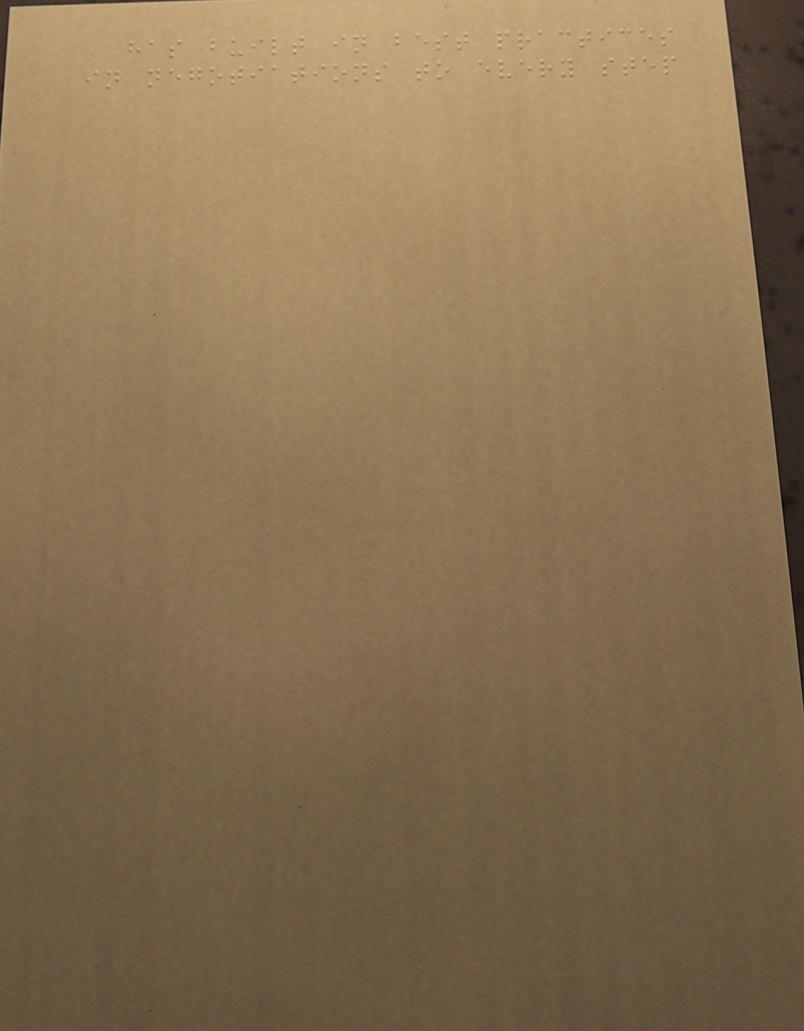has built in best practices
in negotiations to every step
